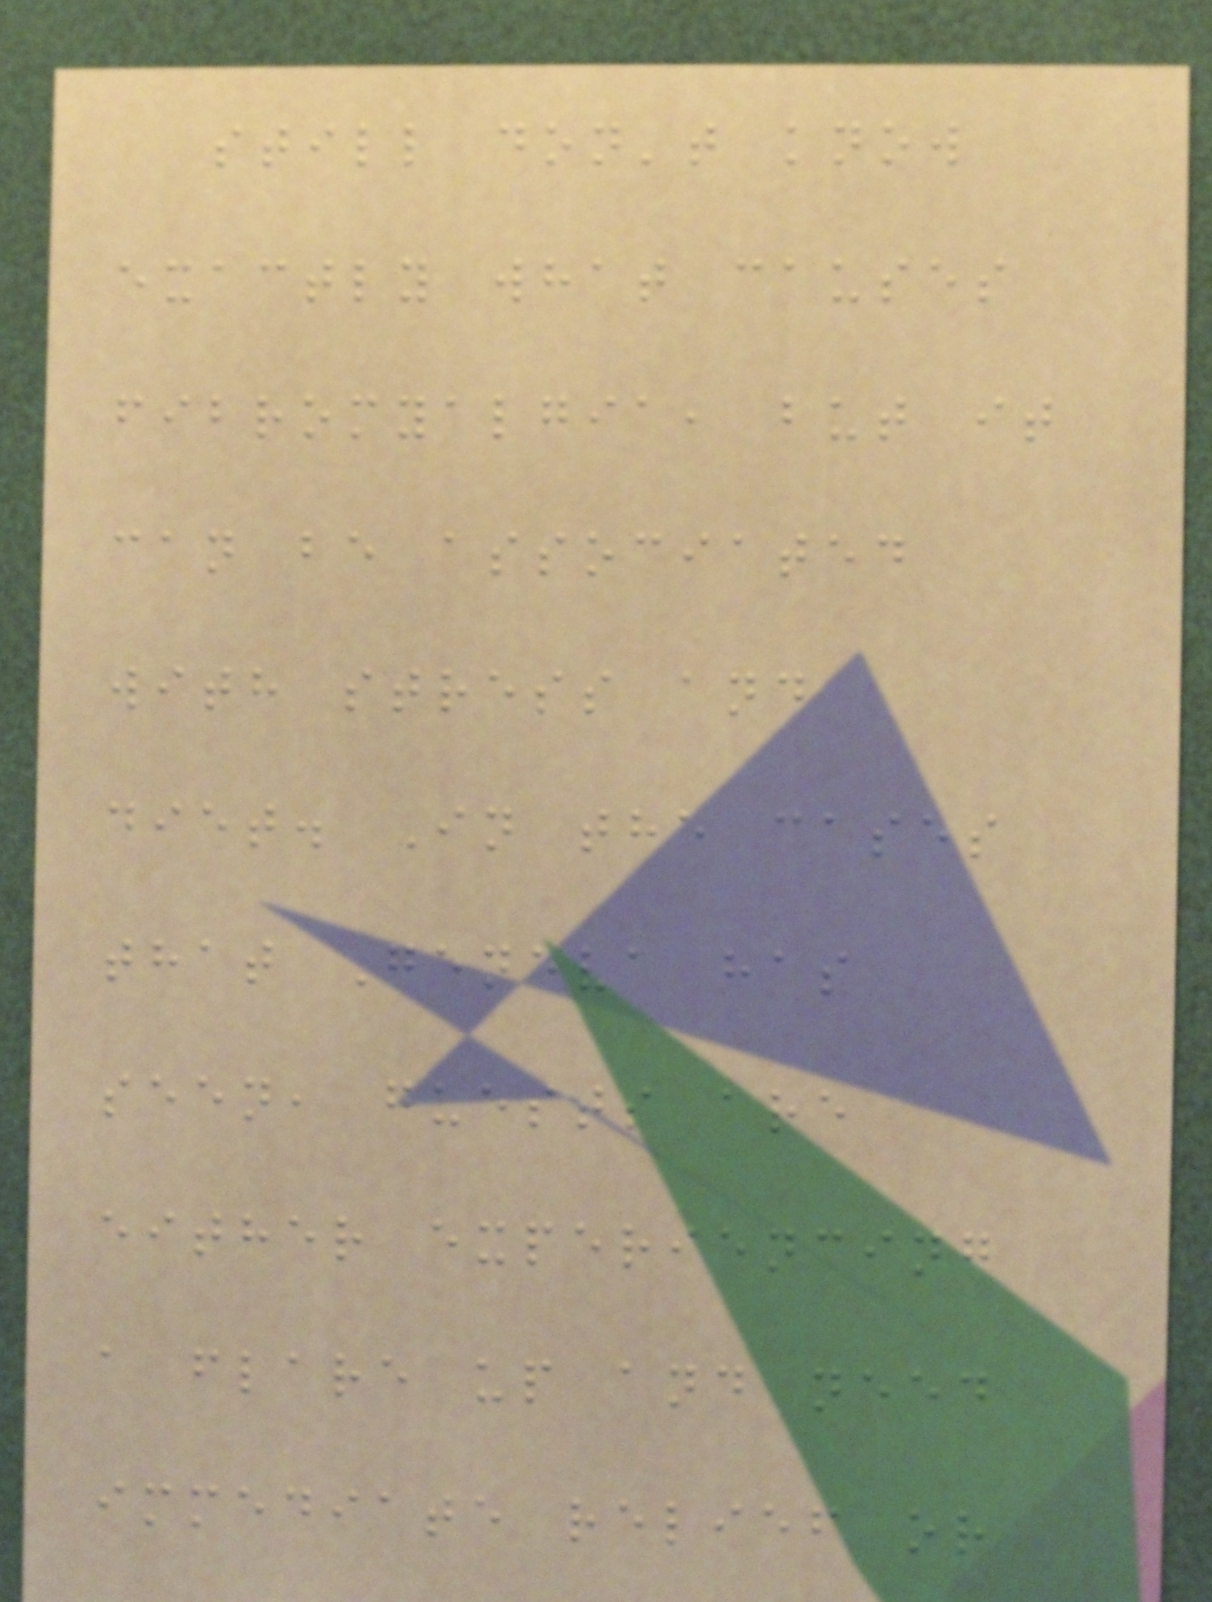still don't know
exactly what causes
fibromyalgia, but it
can be associated
with stress and
diet. In the cases
that Geneva has
seen, guests are
either experiencing
a flare up and need
immediate relief or
